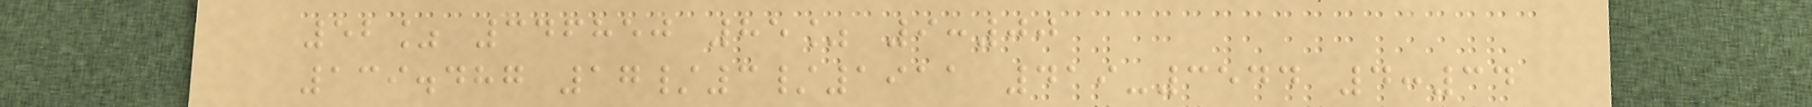52% 346850 85% 9:00
139.487 17/3/1911 419-3544 4:34
